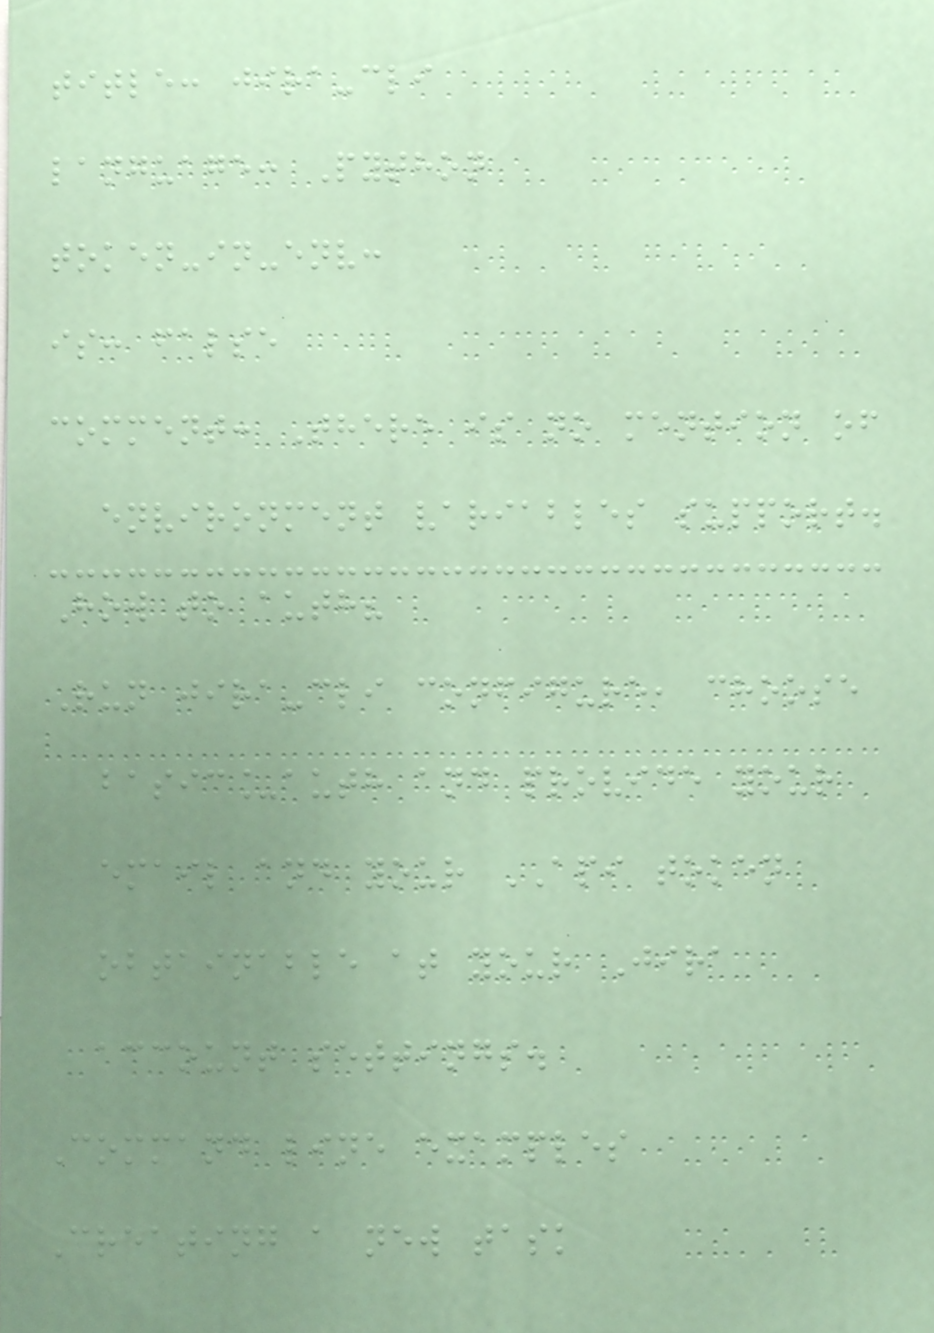title: jira-cli
language: Python
token-in-env:
is: false
comment: There is no mention of
environment variables support.
How to auth?
Run jira-cli configure, choose
basic_auth and provide your
email and your API token
obtainable at your Jira
account settings.
Command line examples
Creating a new task
